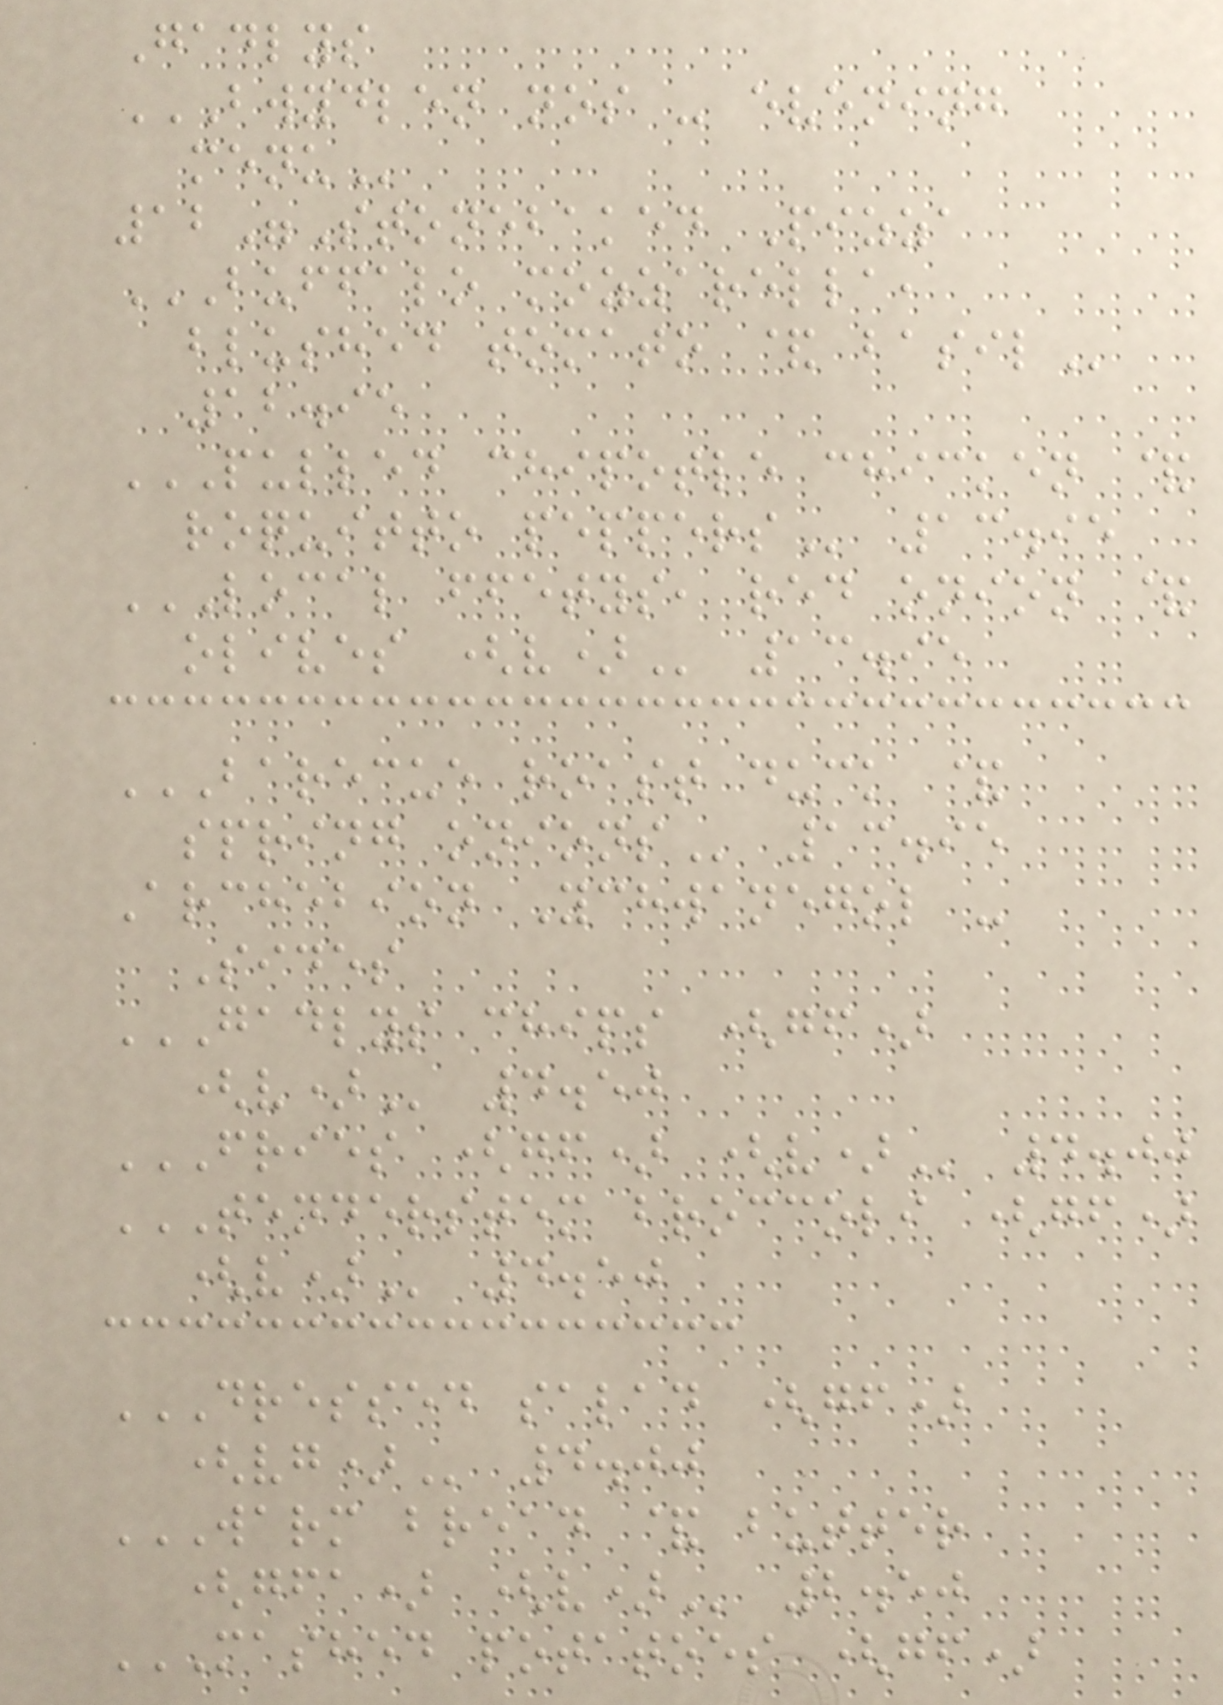Gadlys
BWYDLEN NOS - EVENING
MENU
12"Stonebaked Pizza
BUFFALO MOZZARELLA,
BLUSHED TOMATO & BASIL
12.95
PULLED CHIPOTLE CHICKEN &
ROQUITTO PEPPERS 13.95
LOCAL FFETYS, RED ONION &
OLIVES (V) 13.95
BARECUE ROAST DUCK &
SPRING ONIONS 13.95
Archebion Ychwanegol -
Sides
GADLYS CHIPS (GF)
(V) 4.50
FRIES (GF) (V) 4.00
TENDERSTEM BROCCOLI (GF)
(V) 4.50
DRESSED SALAD (GF)
(VG) 4.00
WARM BREAD & BUTTER
(GFA) (V) 2.50
MASHED POTATOES (GF)
